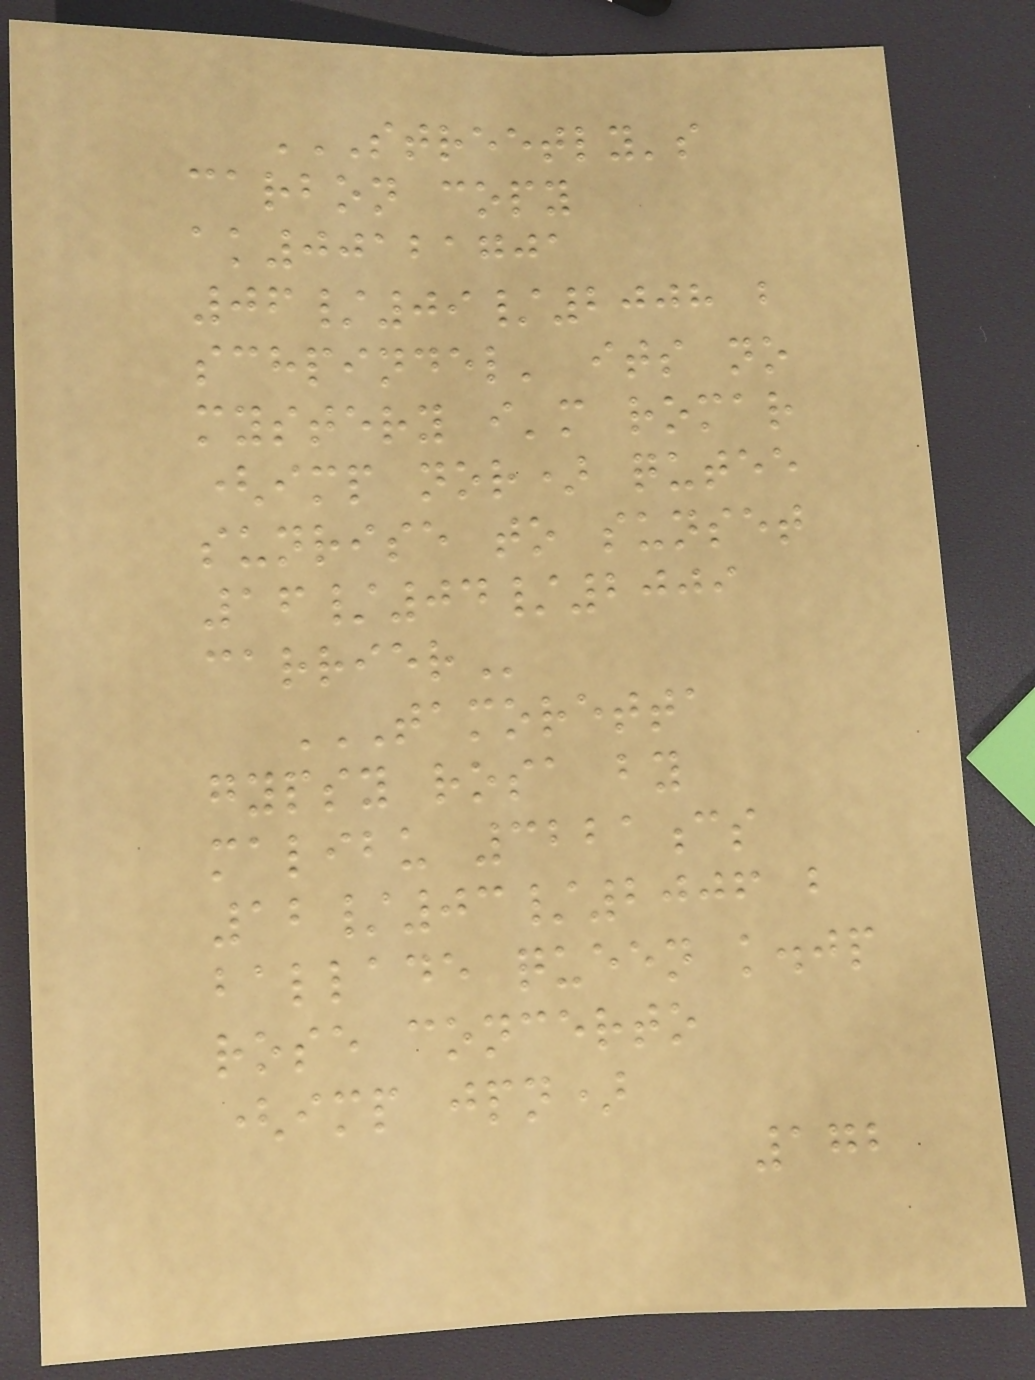STREETLY'S
CARBON COPY
AK00121701
06/09/2008 B
SCHPINDEL' ITS NO
MYSTERY I'M ROMAR
(IMP NOR) QUTEE
SUNRISE TO SUNSET
16/04/2009
CARRIER
TAMORETTA
GYPSY ROSA BY
MALIBU 3221CS
12/03/2006 B
BALLADE QUEEN K.JP
ROSE CONCERTO
(IMP JPN)
172
